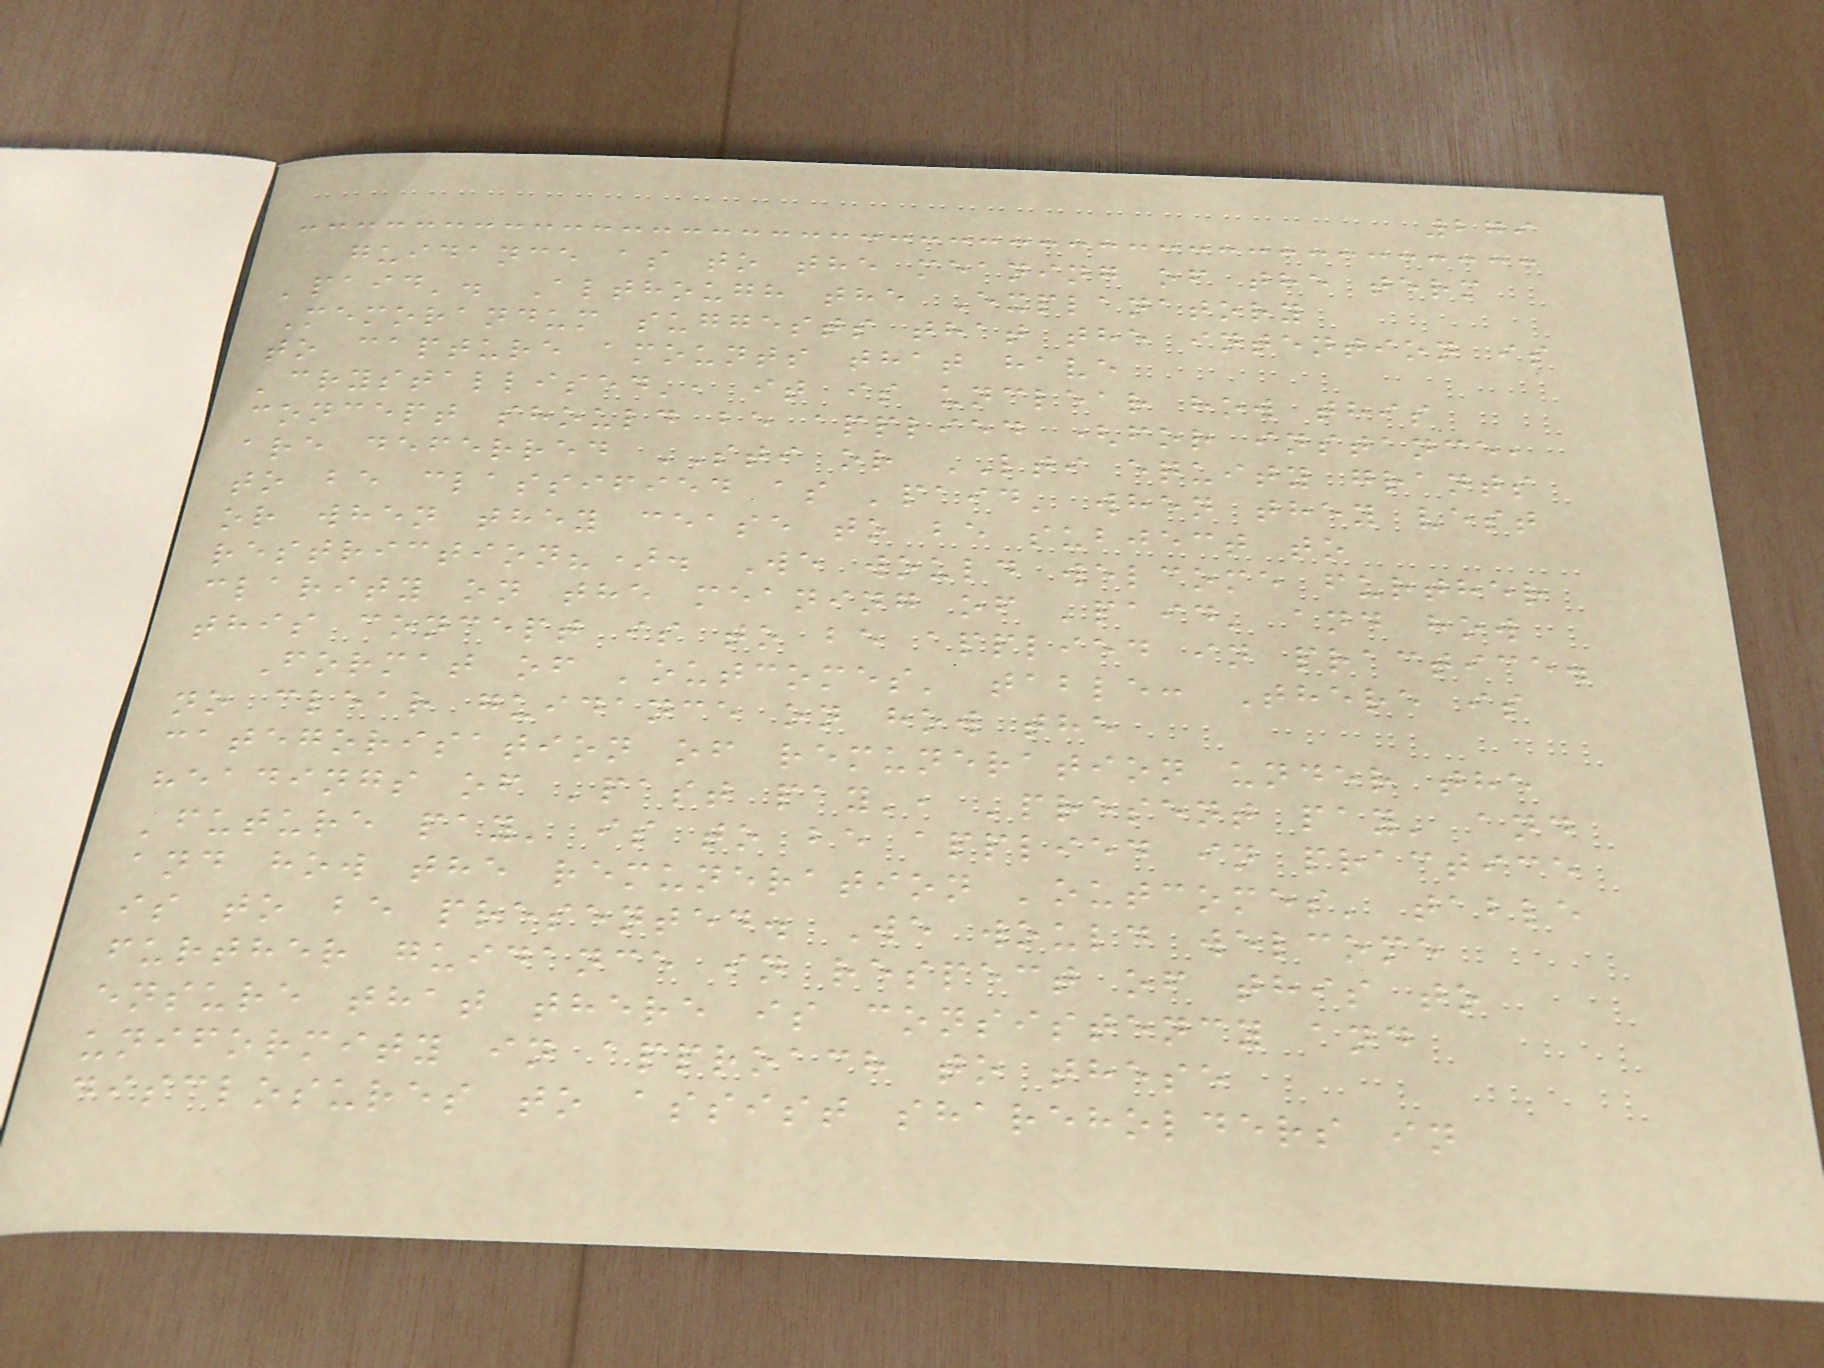279
guidance as to the meaning of the term
'paid'. Although the Explanatory
Memorandum suggests that the intention is
to capture amounts that have
'crystallised', it is unclear how this
concept should be applied (for instance,
are deferred STI or LTI equity grants
to be classified as 'paid' when they vest
or when they cease to be subject to
restriction?). We would welcome further
clarity on the meaning of 'paid' and how
this concept is to be applied in practice.
Format of 'outcomes' table: There is
no clear guidance on how the
categorisation of remuneration under the
headings of 'past pay', 'present pay' and
'future pay' is to be applied in practice
and how the remuneration 'outcomes' table
is to be presented. We would welcome
further guidance in respect of this to
ensure that there is consistency and
uniformity in approach to these
disclosures to assist shareholders in
